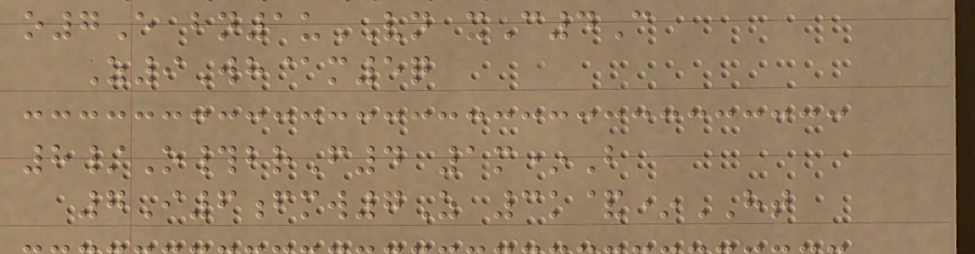o7E bn1uVN xC4C
Z9Wh@m5q
8/O#brF4 1m*B
7I6fmw7Z 3k&*HT
